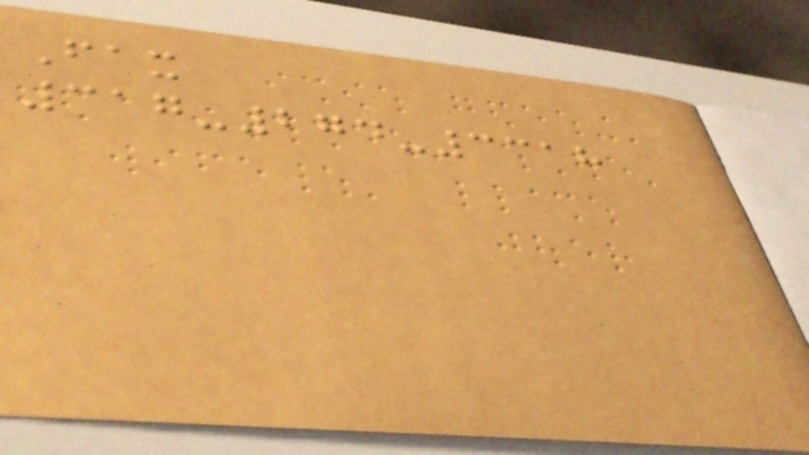Fax
317-274-3318
